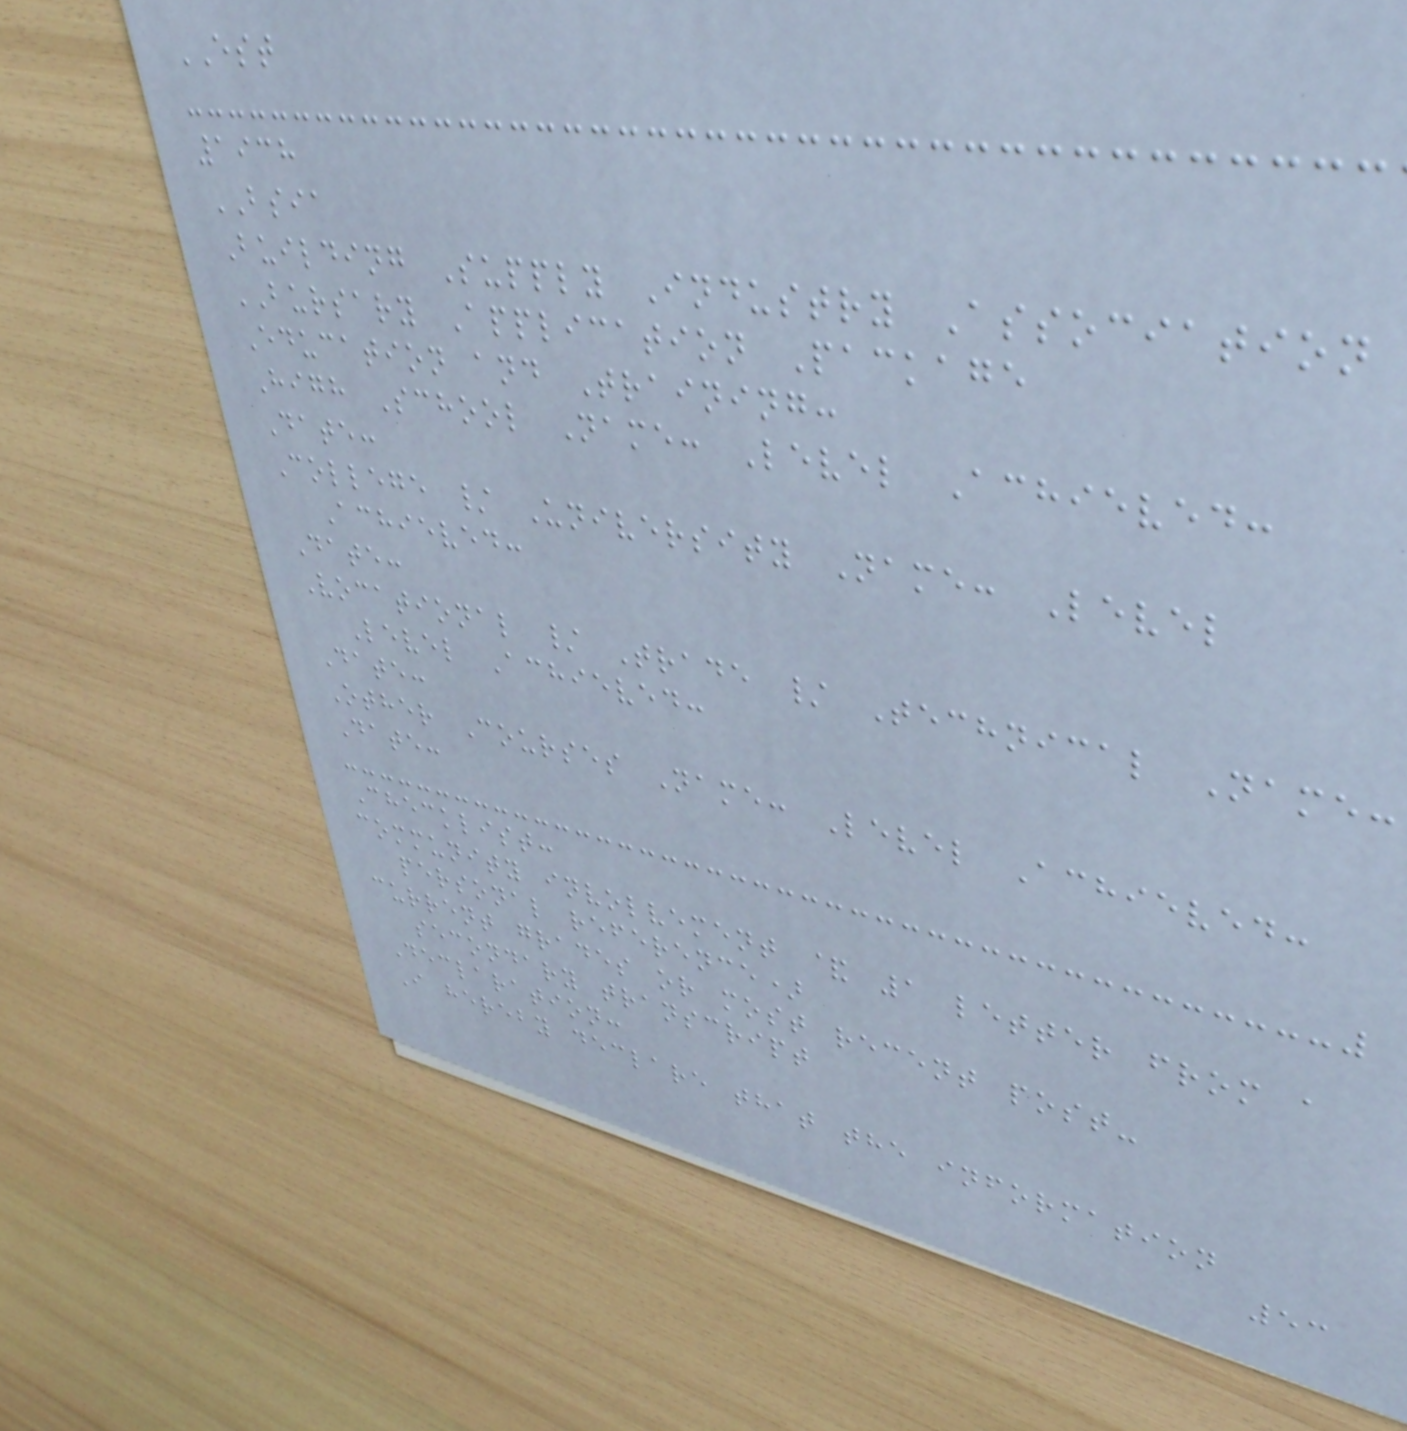EST
1938
BSIA
Building Supply Industry Association
BURSARY Application Package
Education and Training:
High School Name: Level Achieved:
Date:
College / University Name: Level
Achieved:
Date:
Vocational / Trade / Technical Name:
Level Achieved:
Date:
Other Courses Name: Level Achieved:
Date:
Checklist:
community involvement & 1 letter from a
personal reference)
current grades or most recent post-
secondary transcript
Declaration:
I hereby declare that the information
53
